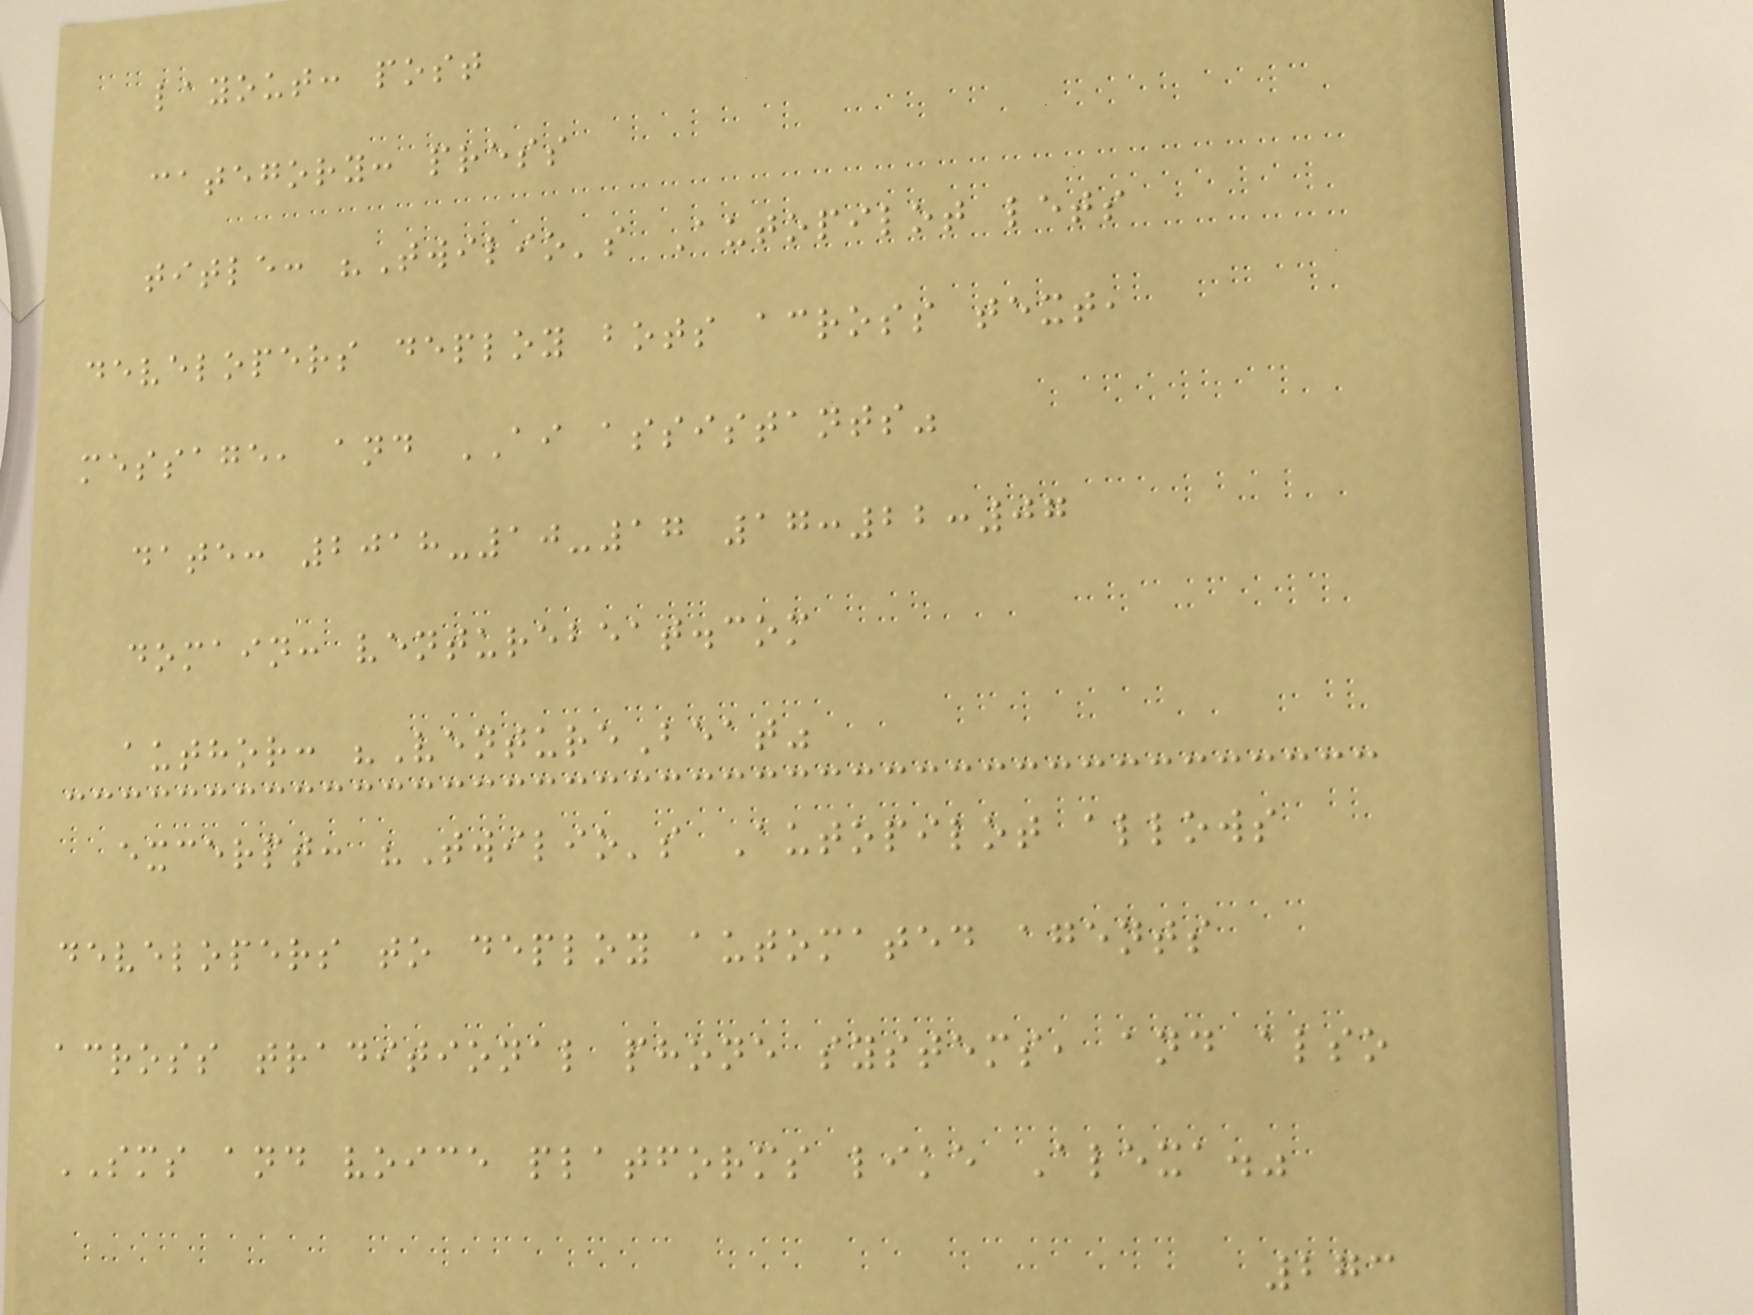layout: post
category: press
title: "Twilio's Autopilot lets
developers deploy bots across text,
message, and AI assistants"
date: 2018-10-17 17:22:07
domain: venturebeat.com
author: "VentureBeat"
excerpt: "Twilio's Autopilot allows
developers to deploy automated agents
across traditional phone systems, and also
SMS and voice platforms like Alexa."
273
